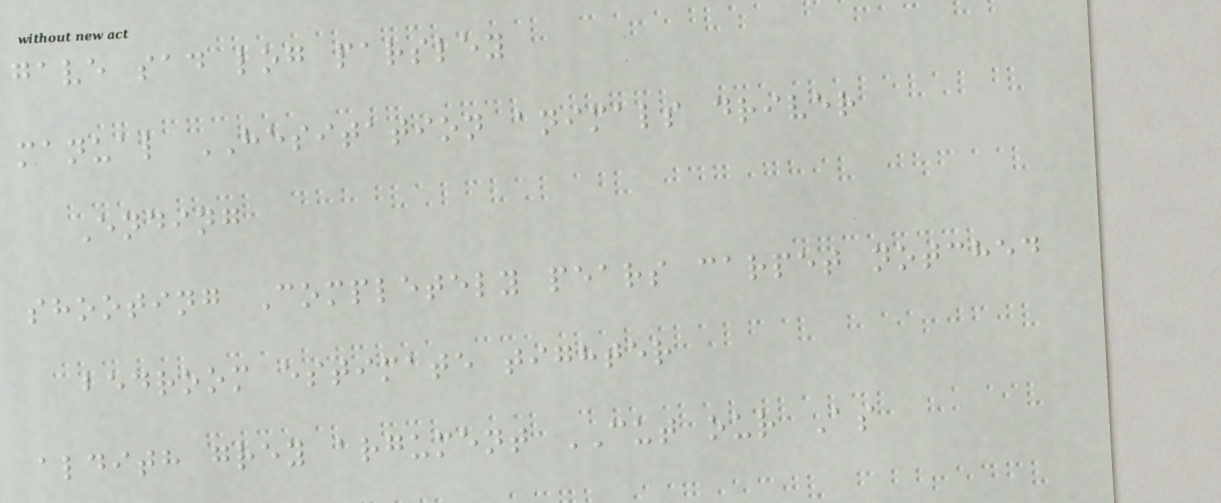gave sad log parsley
manual HESITATION animals driver
Ending
shooting Completely pears carpet notched
bedroom estimate tighter
aldith grey argument CUT our As
